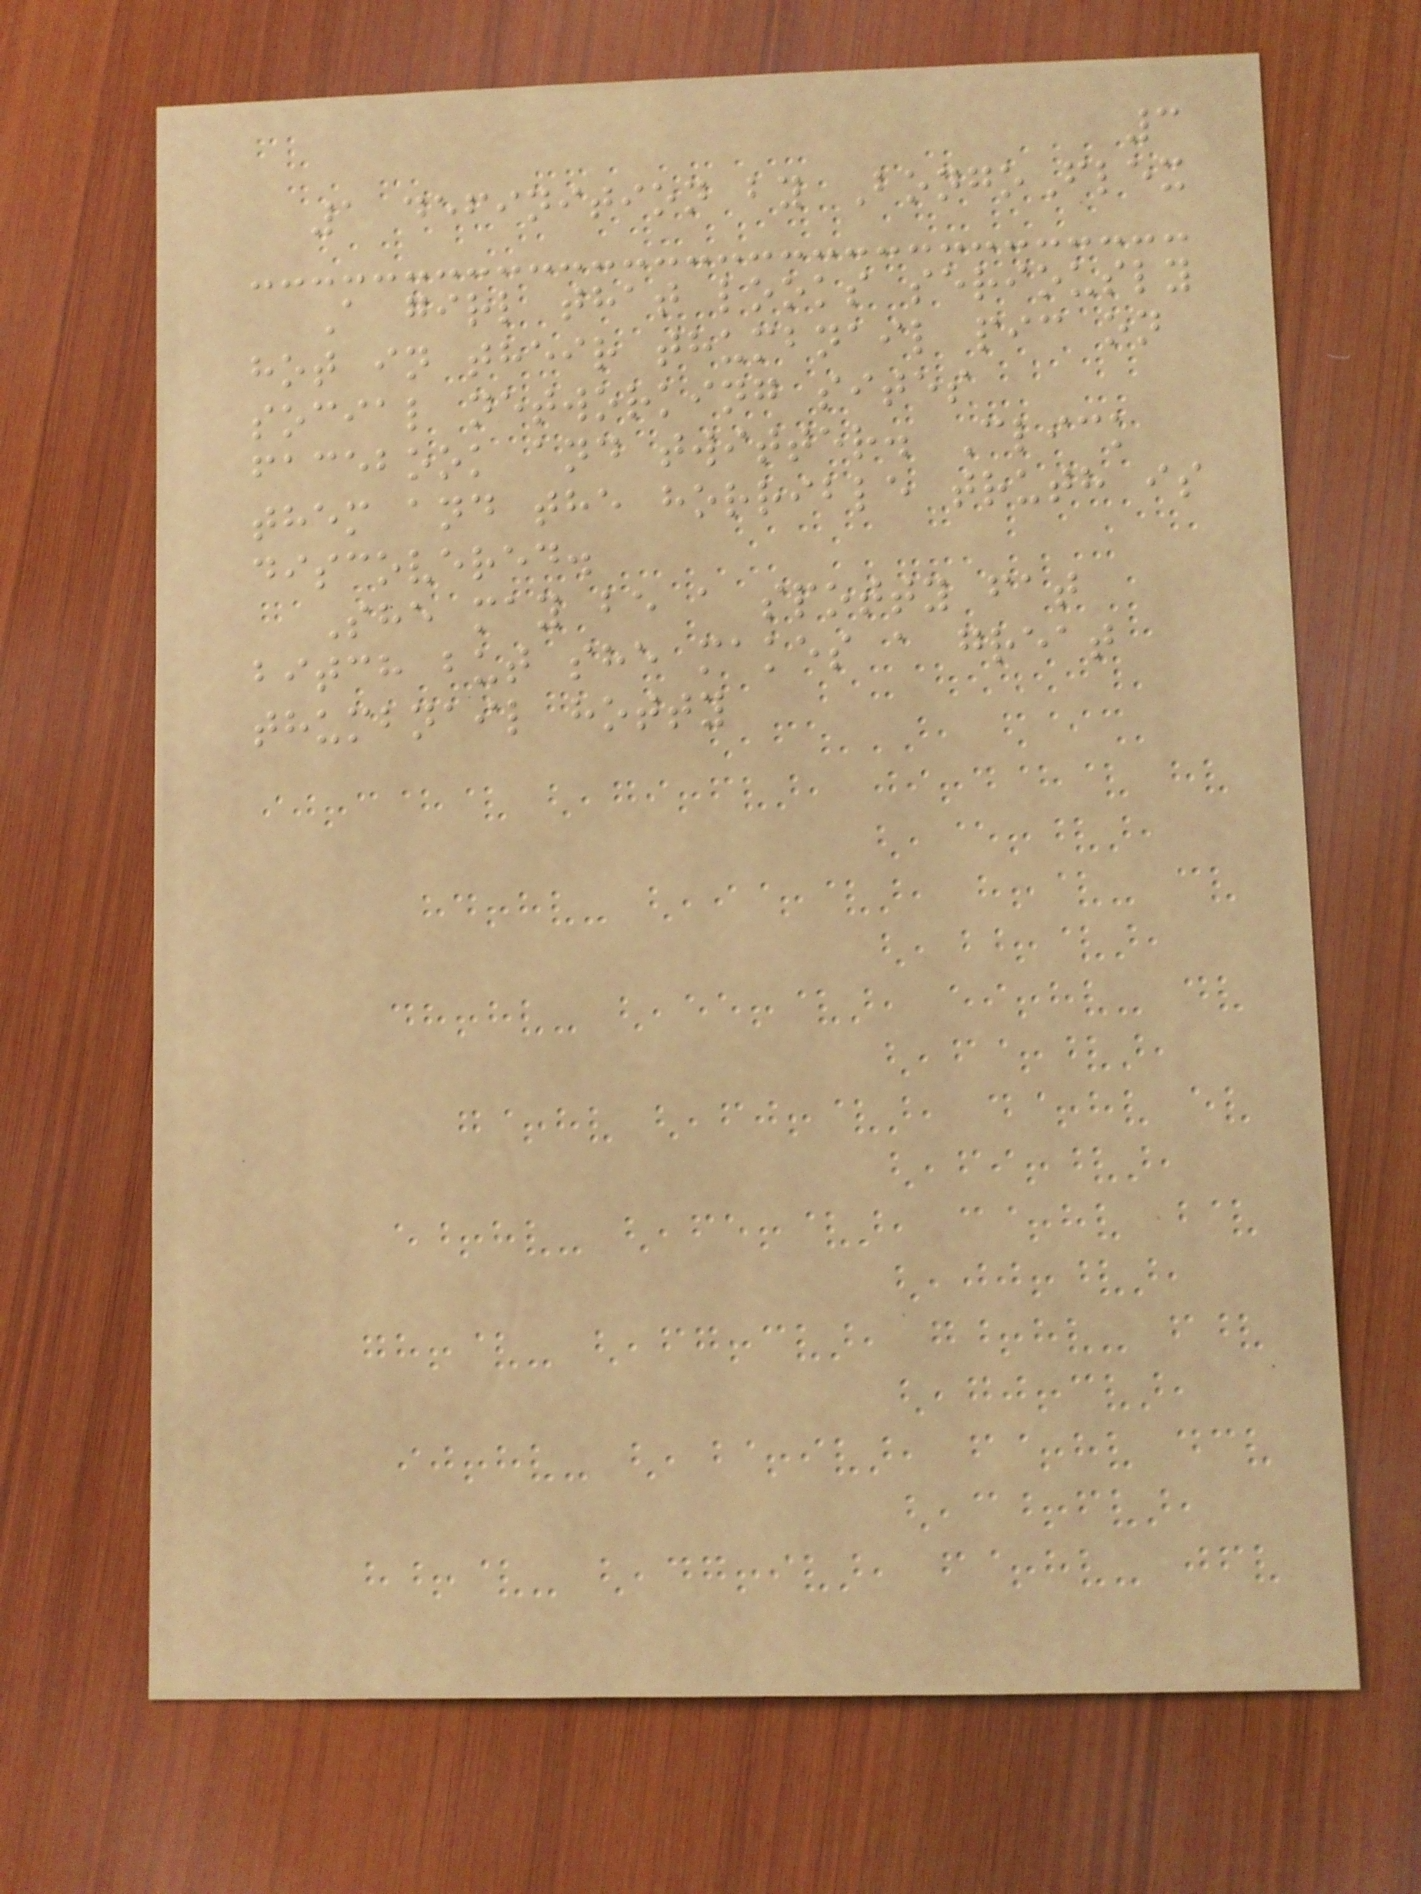3
1 definition by BongoFlex
A girl that looks seriously
hot in their thumbnail pic on
social networking sites
facebook and twitter. Click
them and the horrible truth is
discovered.
She may be a spotty fat
bitch but she makes a great
thumbnail hotty
